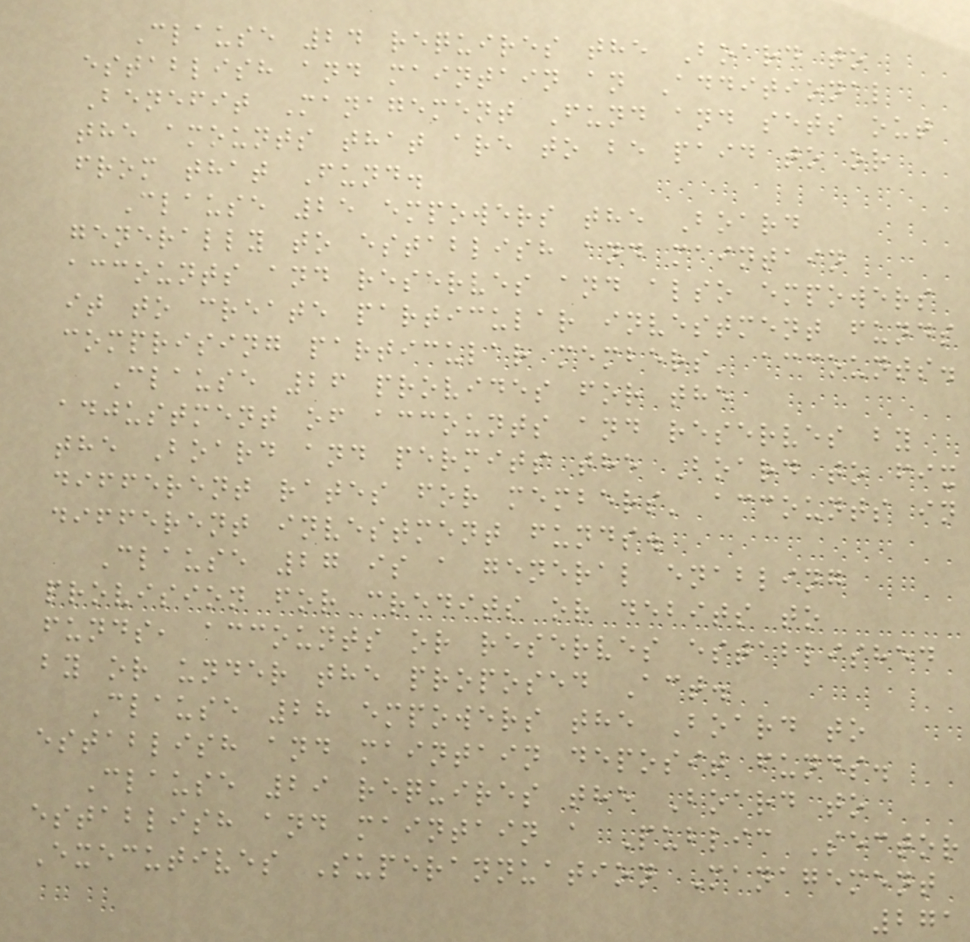Clause 24 requires the Board to
establish and maintain an Additional
Benefit Management Fund and sets out
the amounts that are to be paid to or
from that Fund.
Clause 25 empowers the Board
generally to establish and maintain
accounts and reserves and also empowers
it to create particular investment funds
comprising particular members' accounts.
Clause 26 provides for the
adjustment of accounts and reserves by
the Board and permits the Board to fix
different rates for members' accounts in
different investment funds.
Clause 27 is a general enabling
provision for credits or debits to
funds, accounts or reserves established
by or under the proposed Act.
Clause 28 empowers the Board to
establish and maintain deposit funds.
Clause 29 requires the Board to
establish and maintain a Public Sector
Executives Superannuation Management
271
